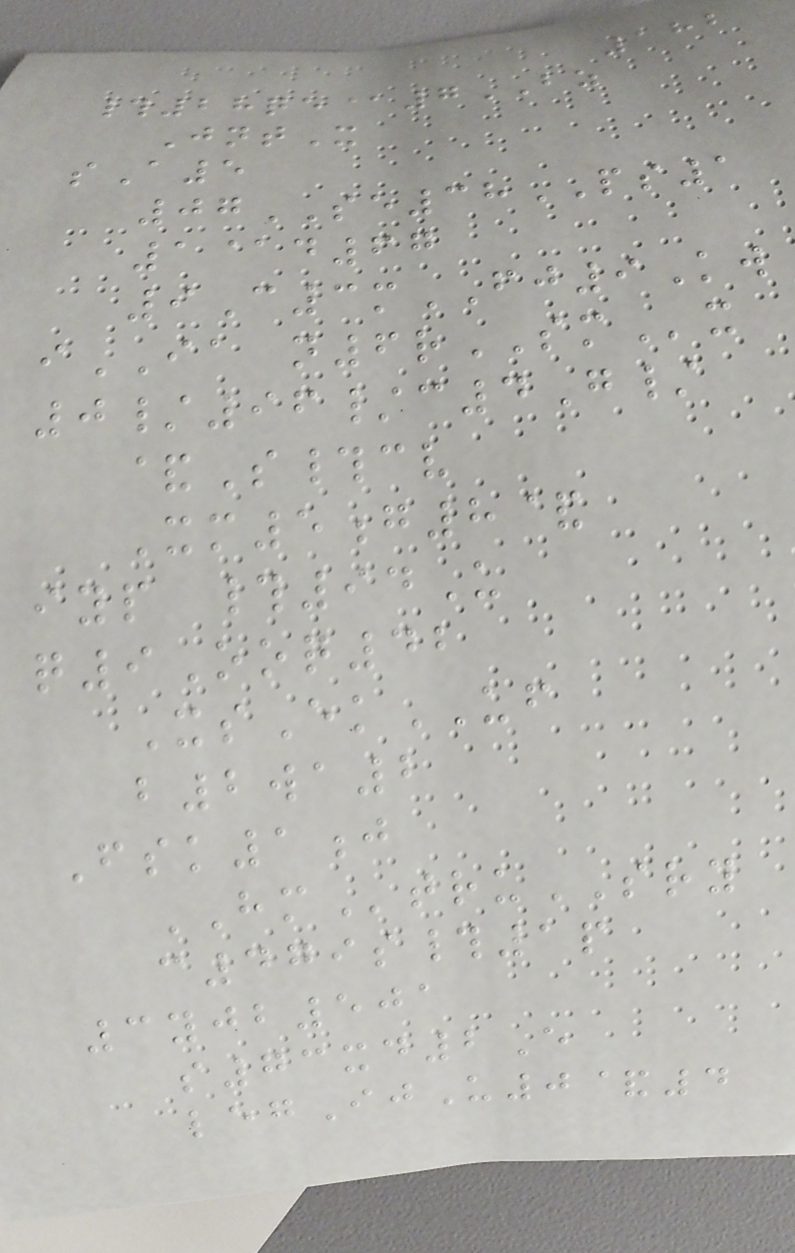182
#28qe@7BZ
JntX
sA5
07SE38PS1
1@d67
9C3mFJ9Kw
iIA n6rSMx
0/96/c4G/
&S#cv
Xm5g8&
iyp #94U
q9Ooq42
XsEkUF
b2wa2
Fsk1j
HMtruSRY
c479s#1p
3yjb501
s73xd2E
legIjU0&4
